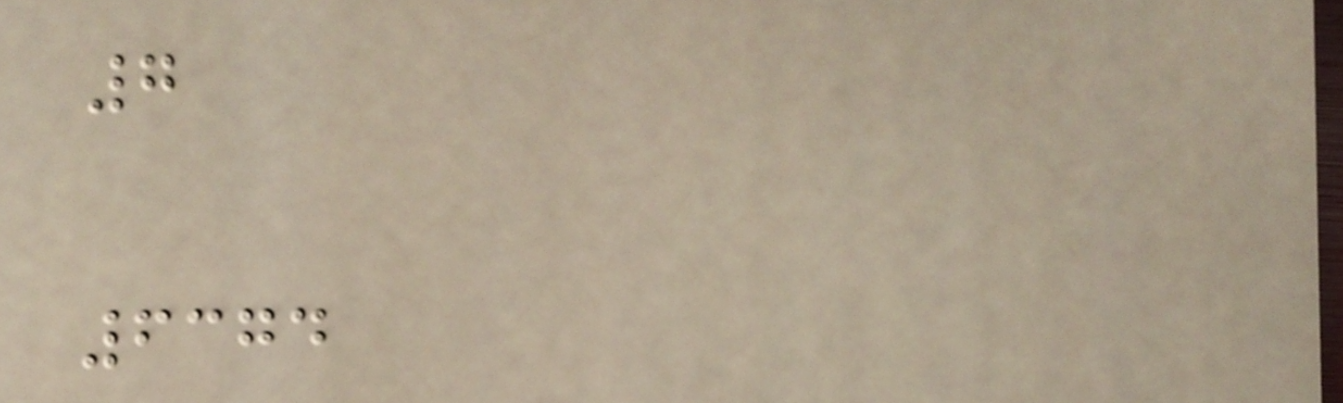7
6374
